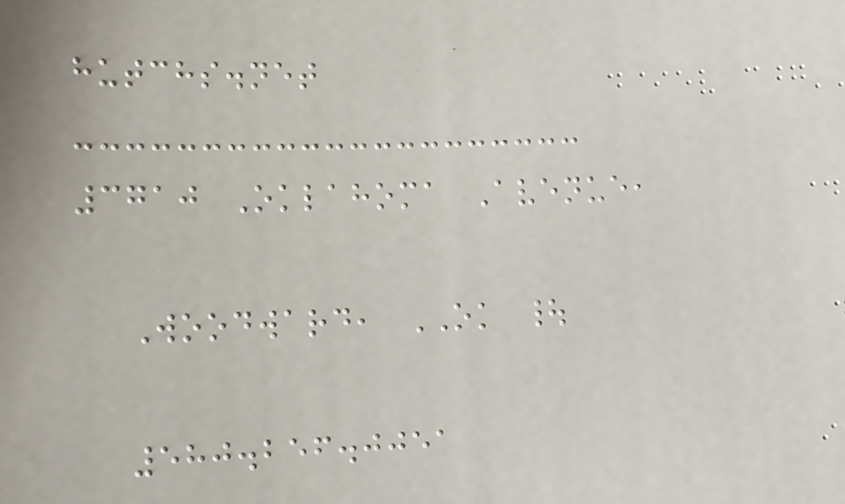hutchs.net
3710 Oklahoma Avenue,
Woodward, OK |
580.256.0051
